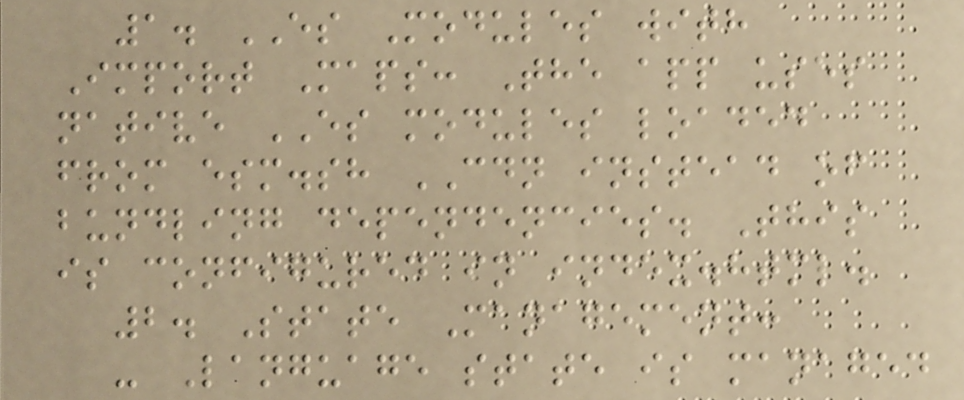1. ES Modules with
Import Maps: The app uses
native ES modules loaded
from esm.sh CDN instead of
bundling dependencies. This
is configured in index.html.
2. State Management:
- Language state is managed
